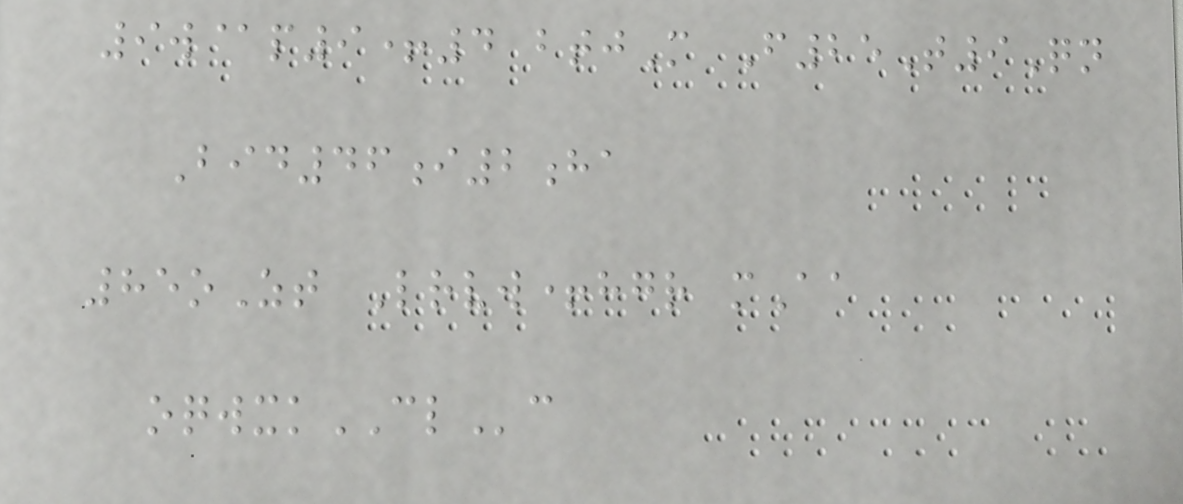9w@p9+4 btjM F25T9Qn
Bid46i2ha
85oZt Lrvw+hgr mAa
oqwxkCLc
